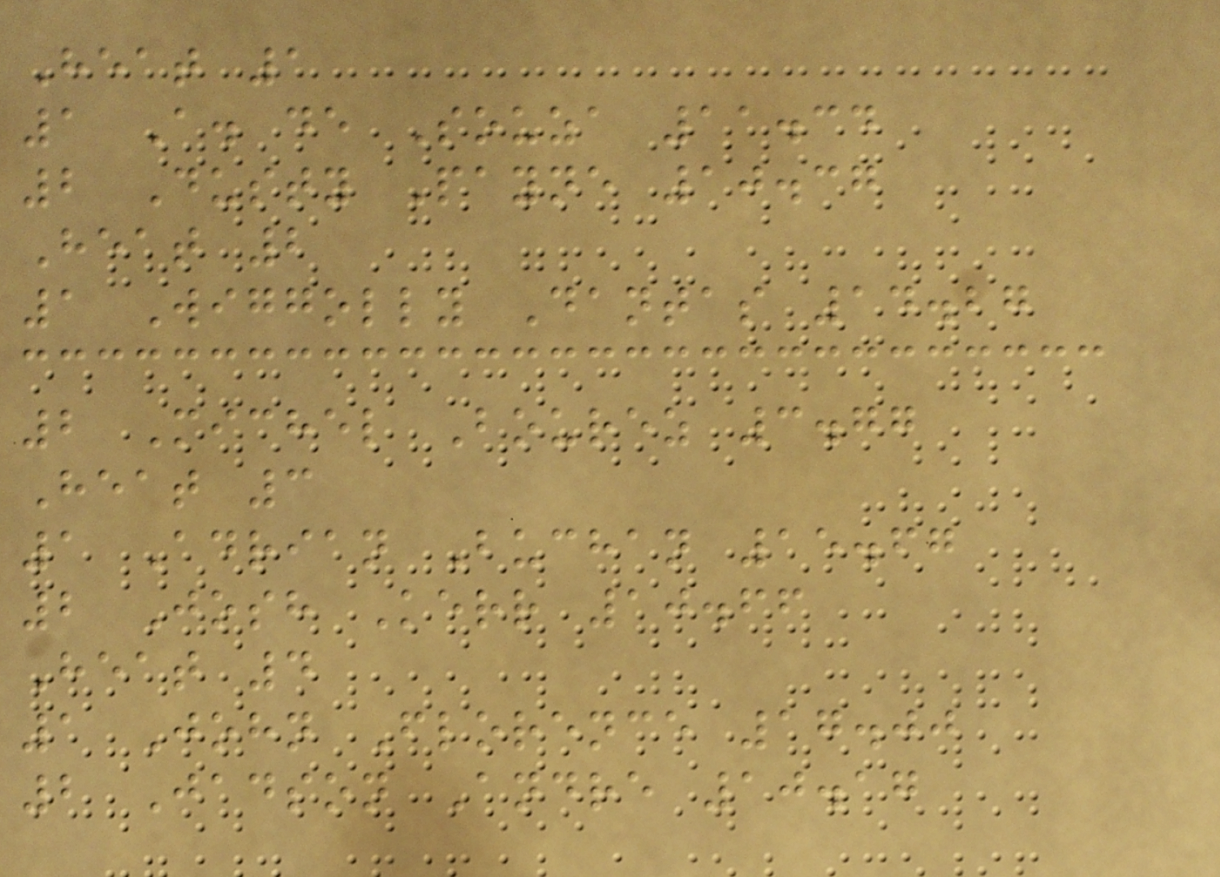Heat 1
1 A. de Souza 11.34
2 Dusty Payne 10.37
Heat 2
1 Wiggolly Dantas 14.27
2 Michel Bourez 3.77
Heat 3
1 Adrian Buchan 15.67
2 Josh Kerr 10.66
Heat 4
1 John Florence 17.00
2 Jadson Andre 10.17
